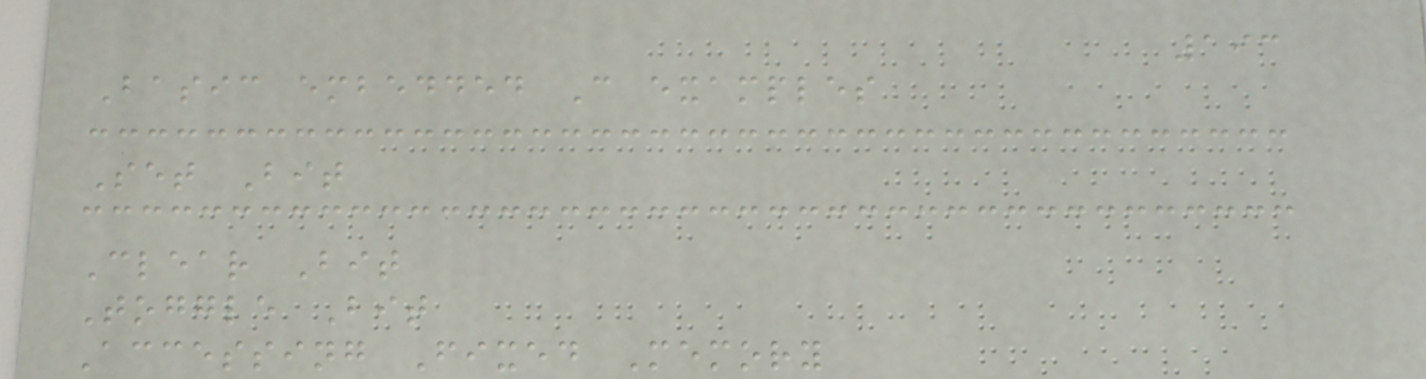193
Basic embedded C examples
Set Bit
Clear Bit
Toggle Bit
Accessing Fixed Memory
